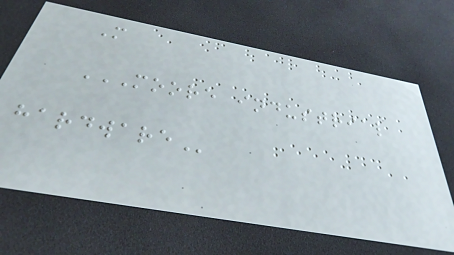M
MOORE INDUSTRIAL
HARDWARE
